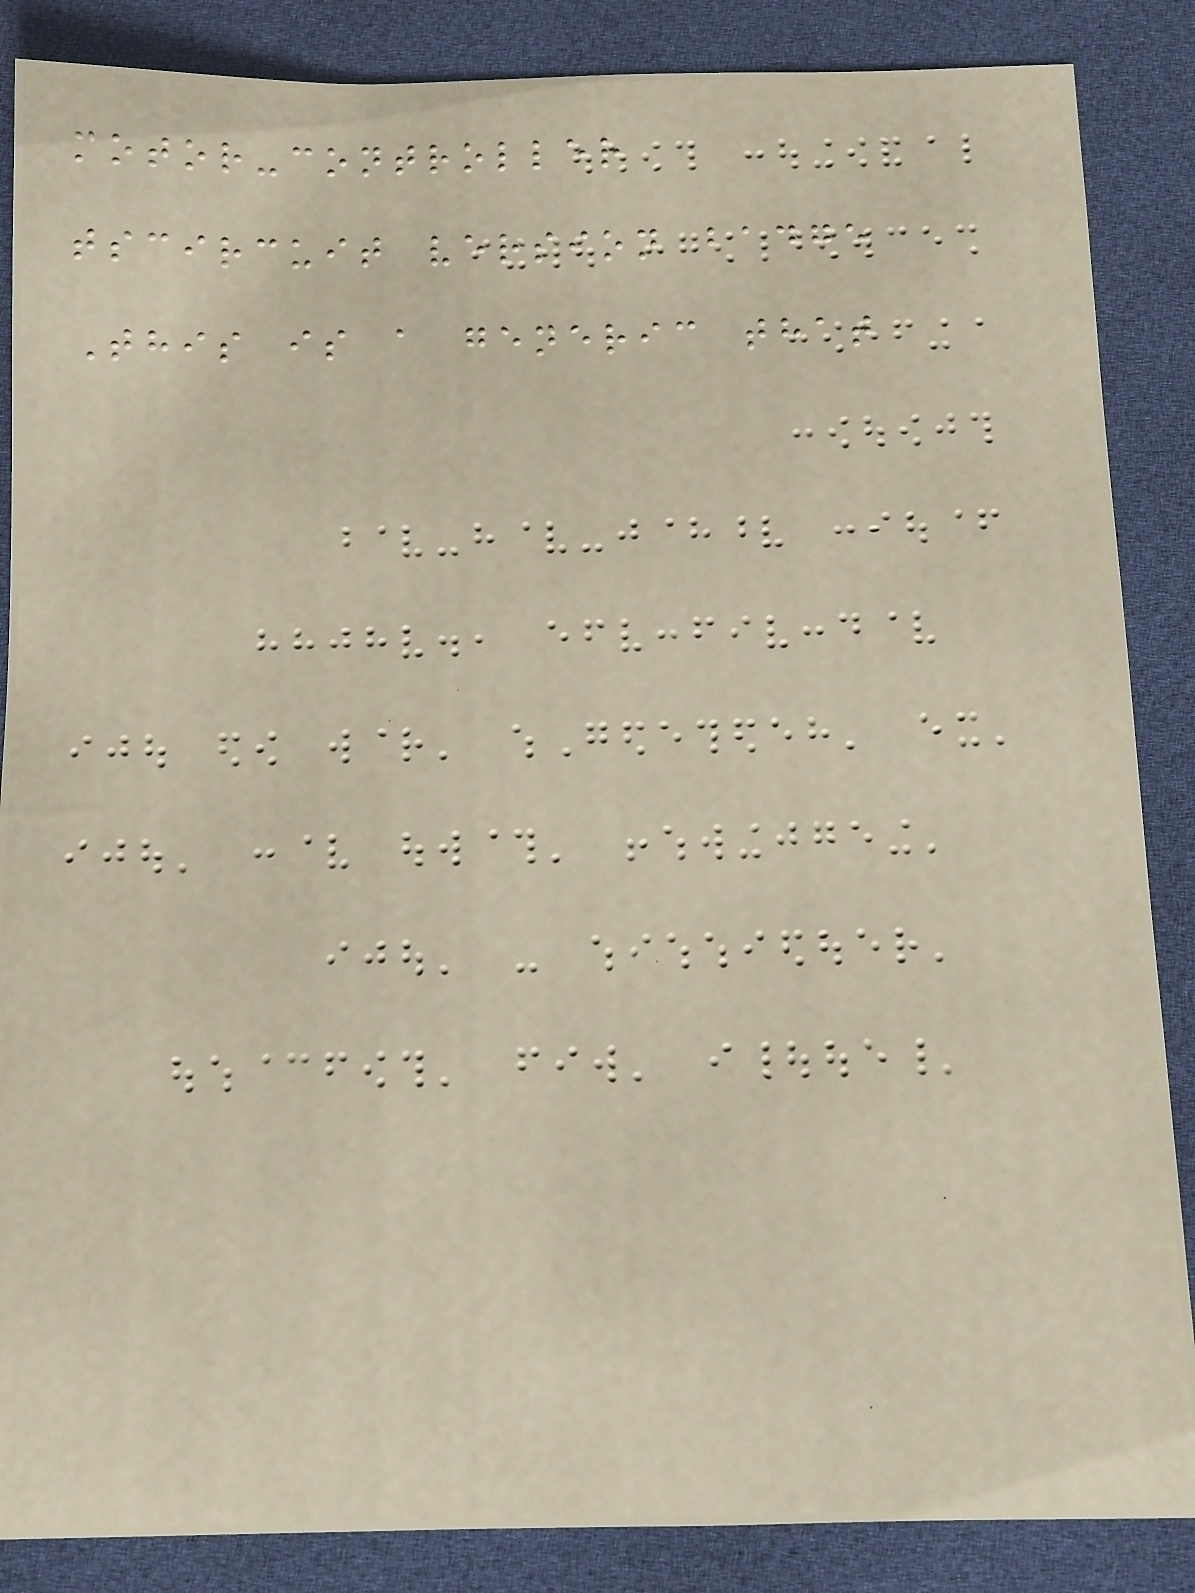motor-controller
tscircuit version badge
This is a generic that
